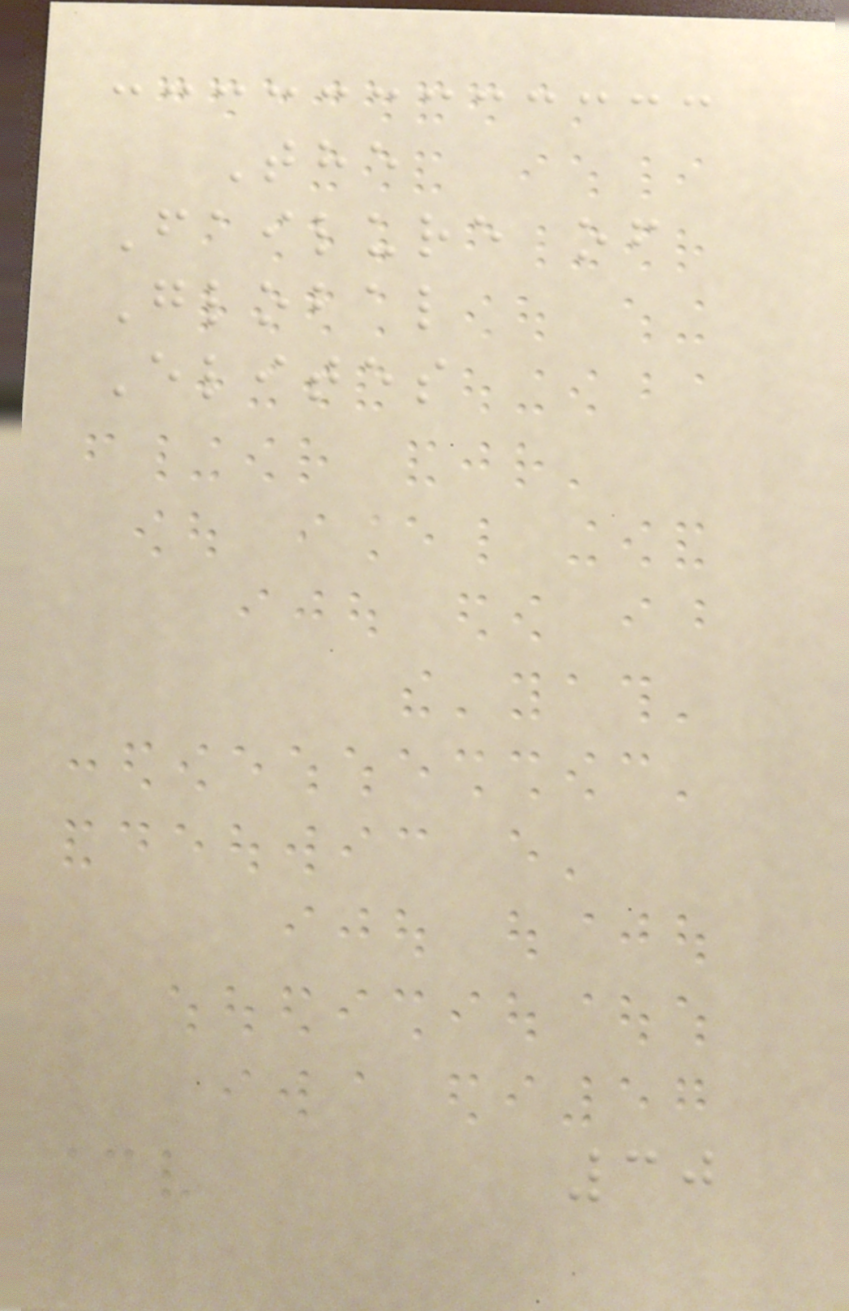The
Failure of
Global
Elites
30
